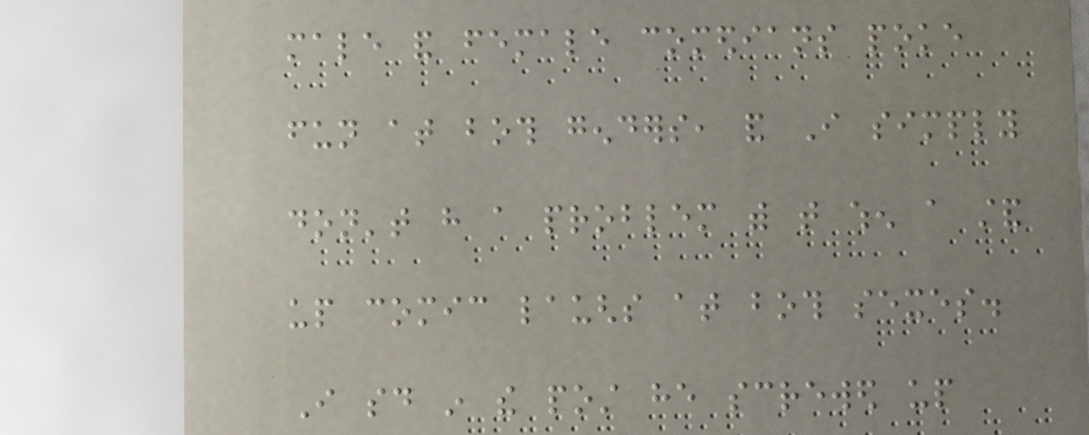male and female comedians poke
fun at both genders, and I simply
don't have a problem with that when a stand
up comic laughs at both sexes.
I said in the post he screwed up
